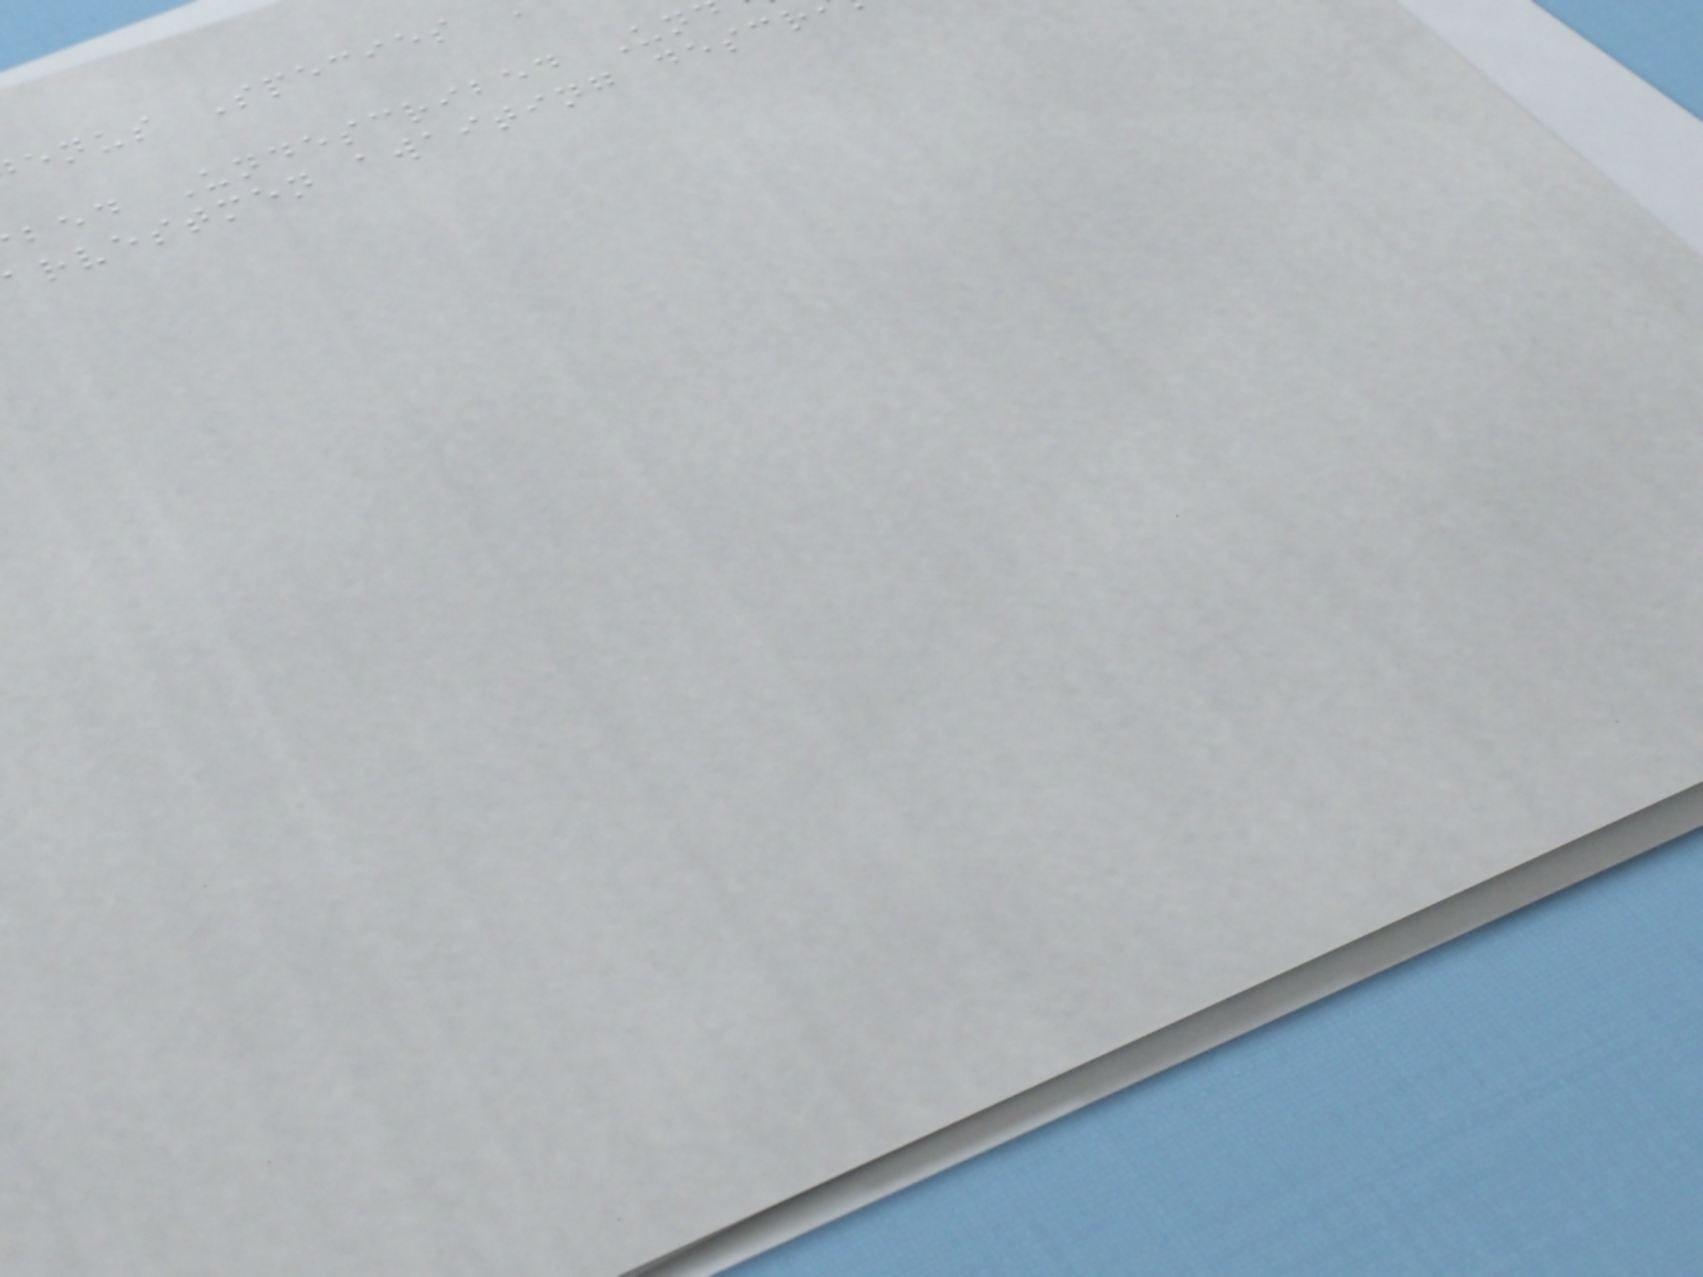enus Species
bed Undescribed Un
arvestmen awaiting descr
